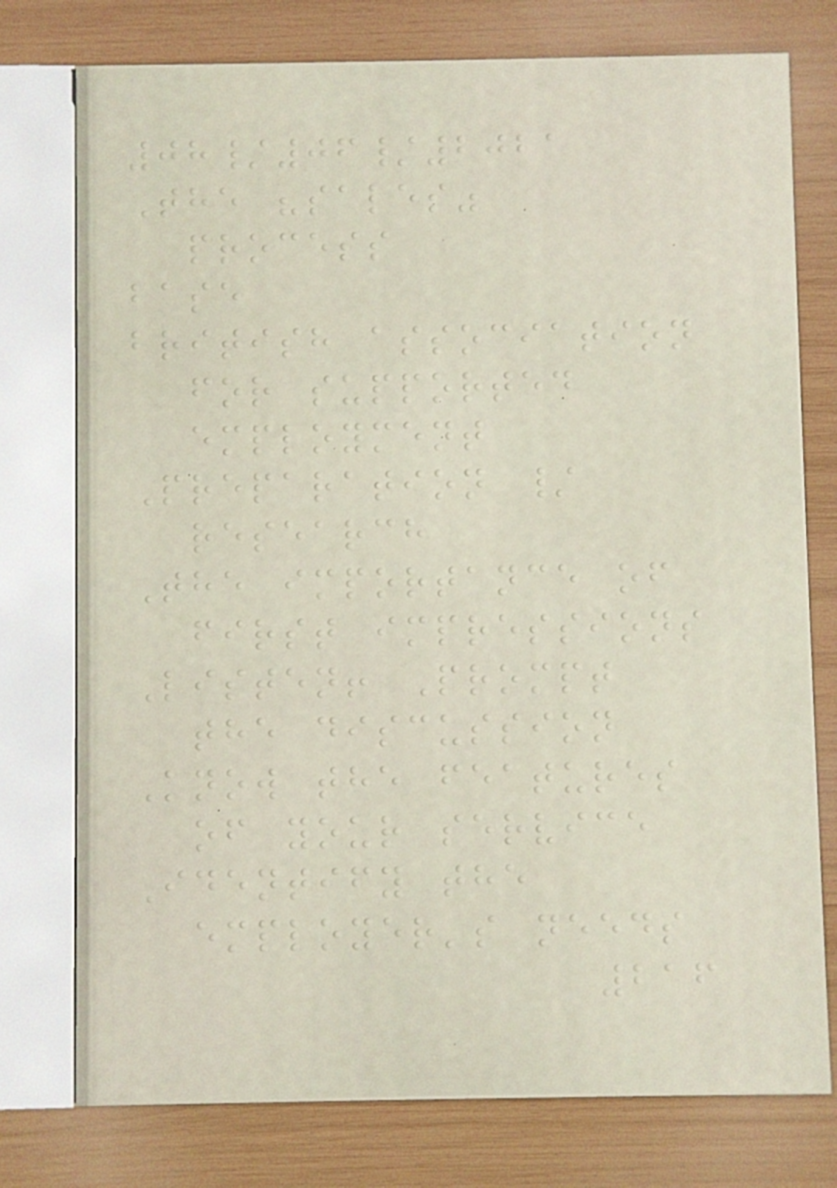08/06/2021
The "sales"
process
base
british association
for supported
employment
Preparation /
research
The importance of
first impressions
Listen! Prompt
the discussion
Know the features
of your service
Identify the
employer's needs
216
